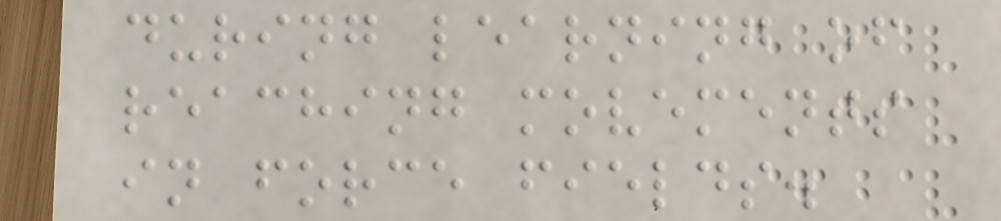during learning of
reaching movements
in force fields.
